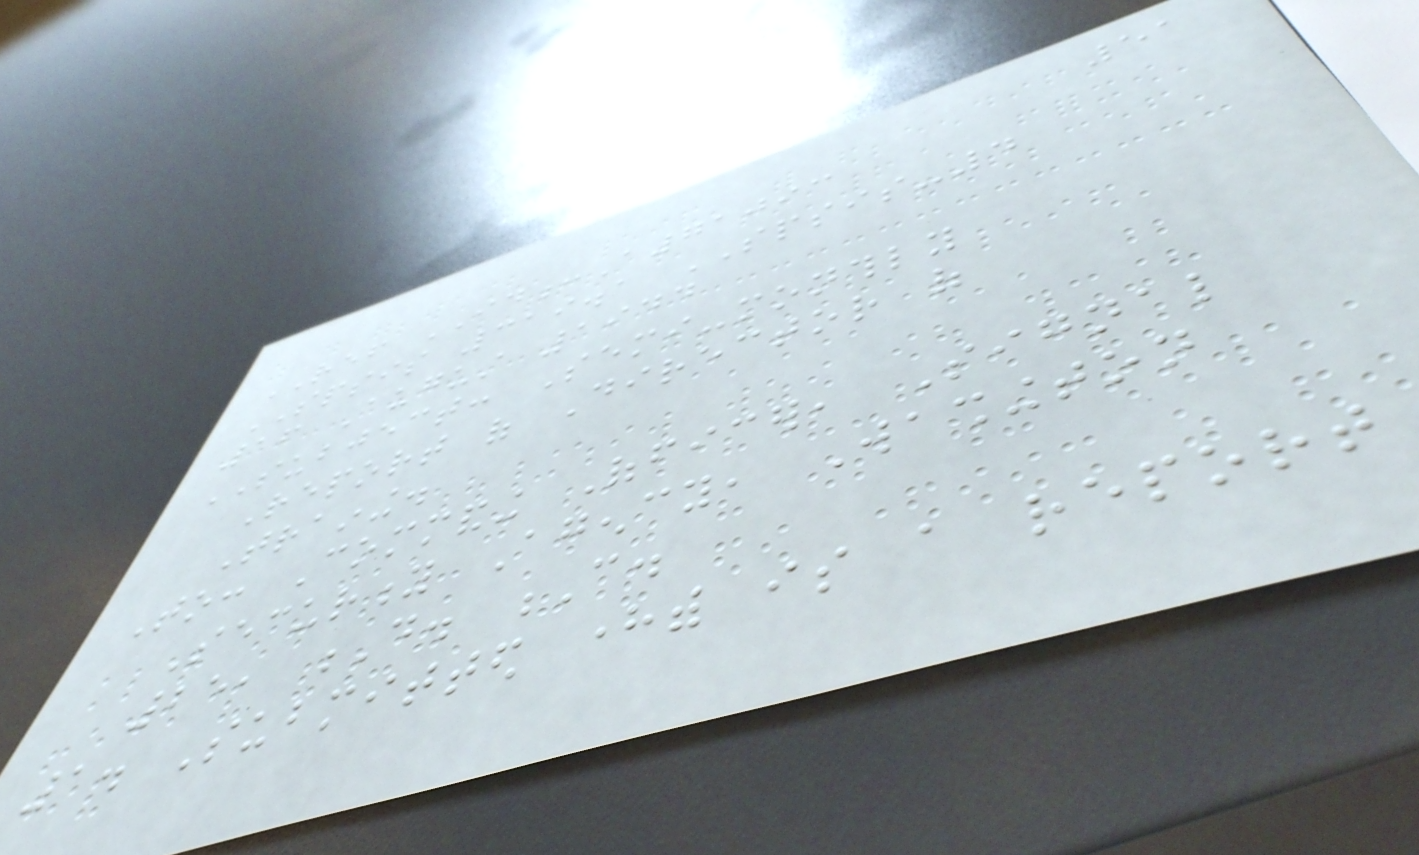51
REF ID:A71093
SPSIS 319.1 SPSIS-4
16 August 1944
SUBJECT: Semi-monthly
Report of Director of
Training.
To: Commanding Officer, Signal
Security Agency, Washington
25, D. C.
1. Submitted herewith is a report
